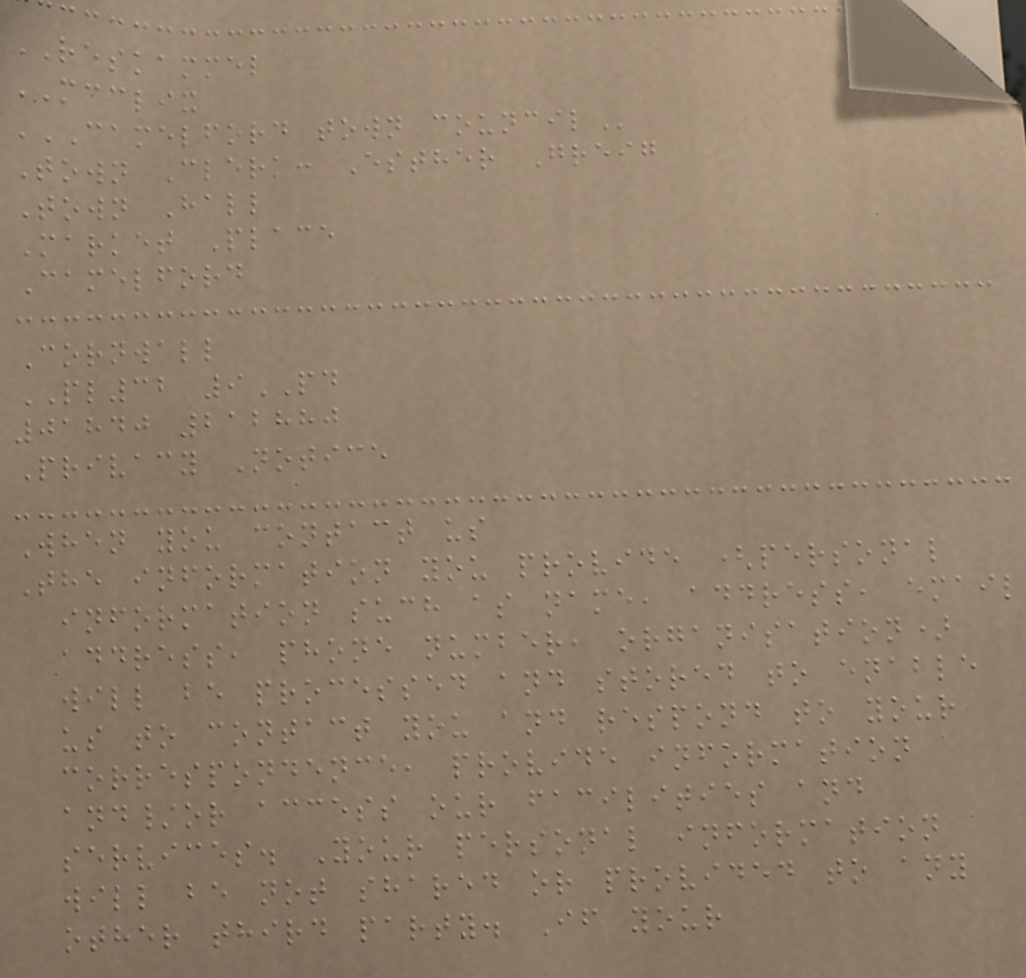RESKAMMEL
MCCLIX
CAMELFORD TOWN COUNCIL
Town Clerk: Esther Greig
Town Hall
Market Place
Camelford
Cornwall
PL32 9PD
01840 212880
Privacy Notice
When you contact us
The information you provide (personal
information such as name, address, email
address, phone number, organisation)
will be processed and stored to enable
us to contact you and respond to your
correspondence, provide information
and/or access our facilities and
services. Your personal information
will be not shared or provided to any
other third party. If your
